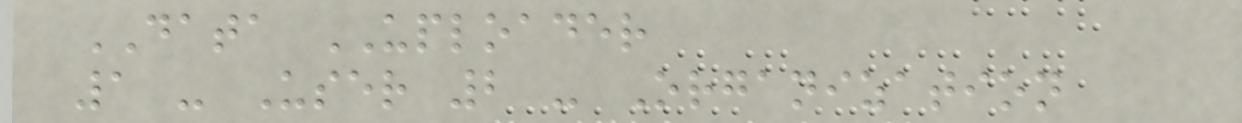DATA UPLOADER
1 - User 2 - Organization
